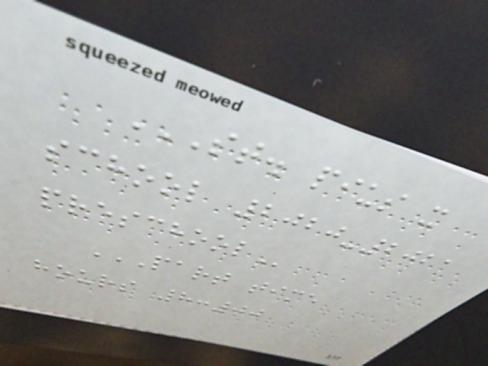ST. PIUS X
SCHOOL 2020-2021
PRESCHOOL
PART TIME
HOURS 8:00
